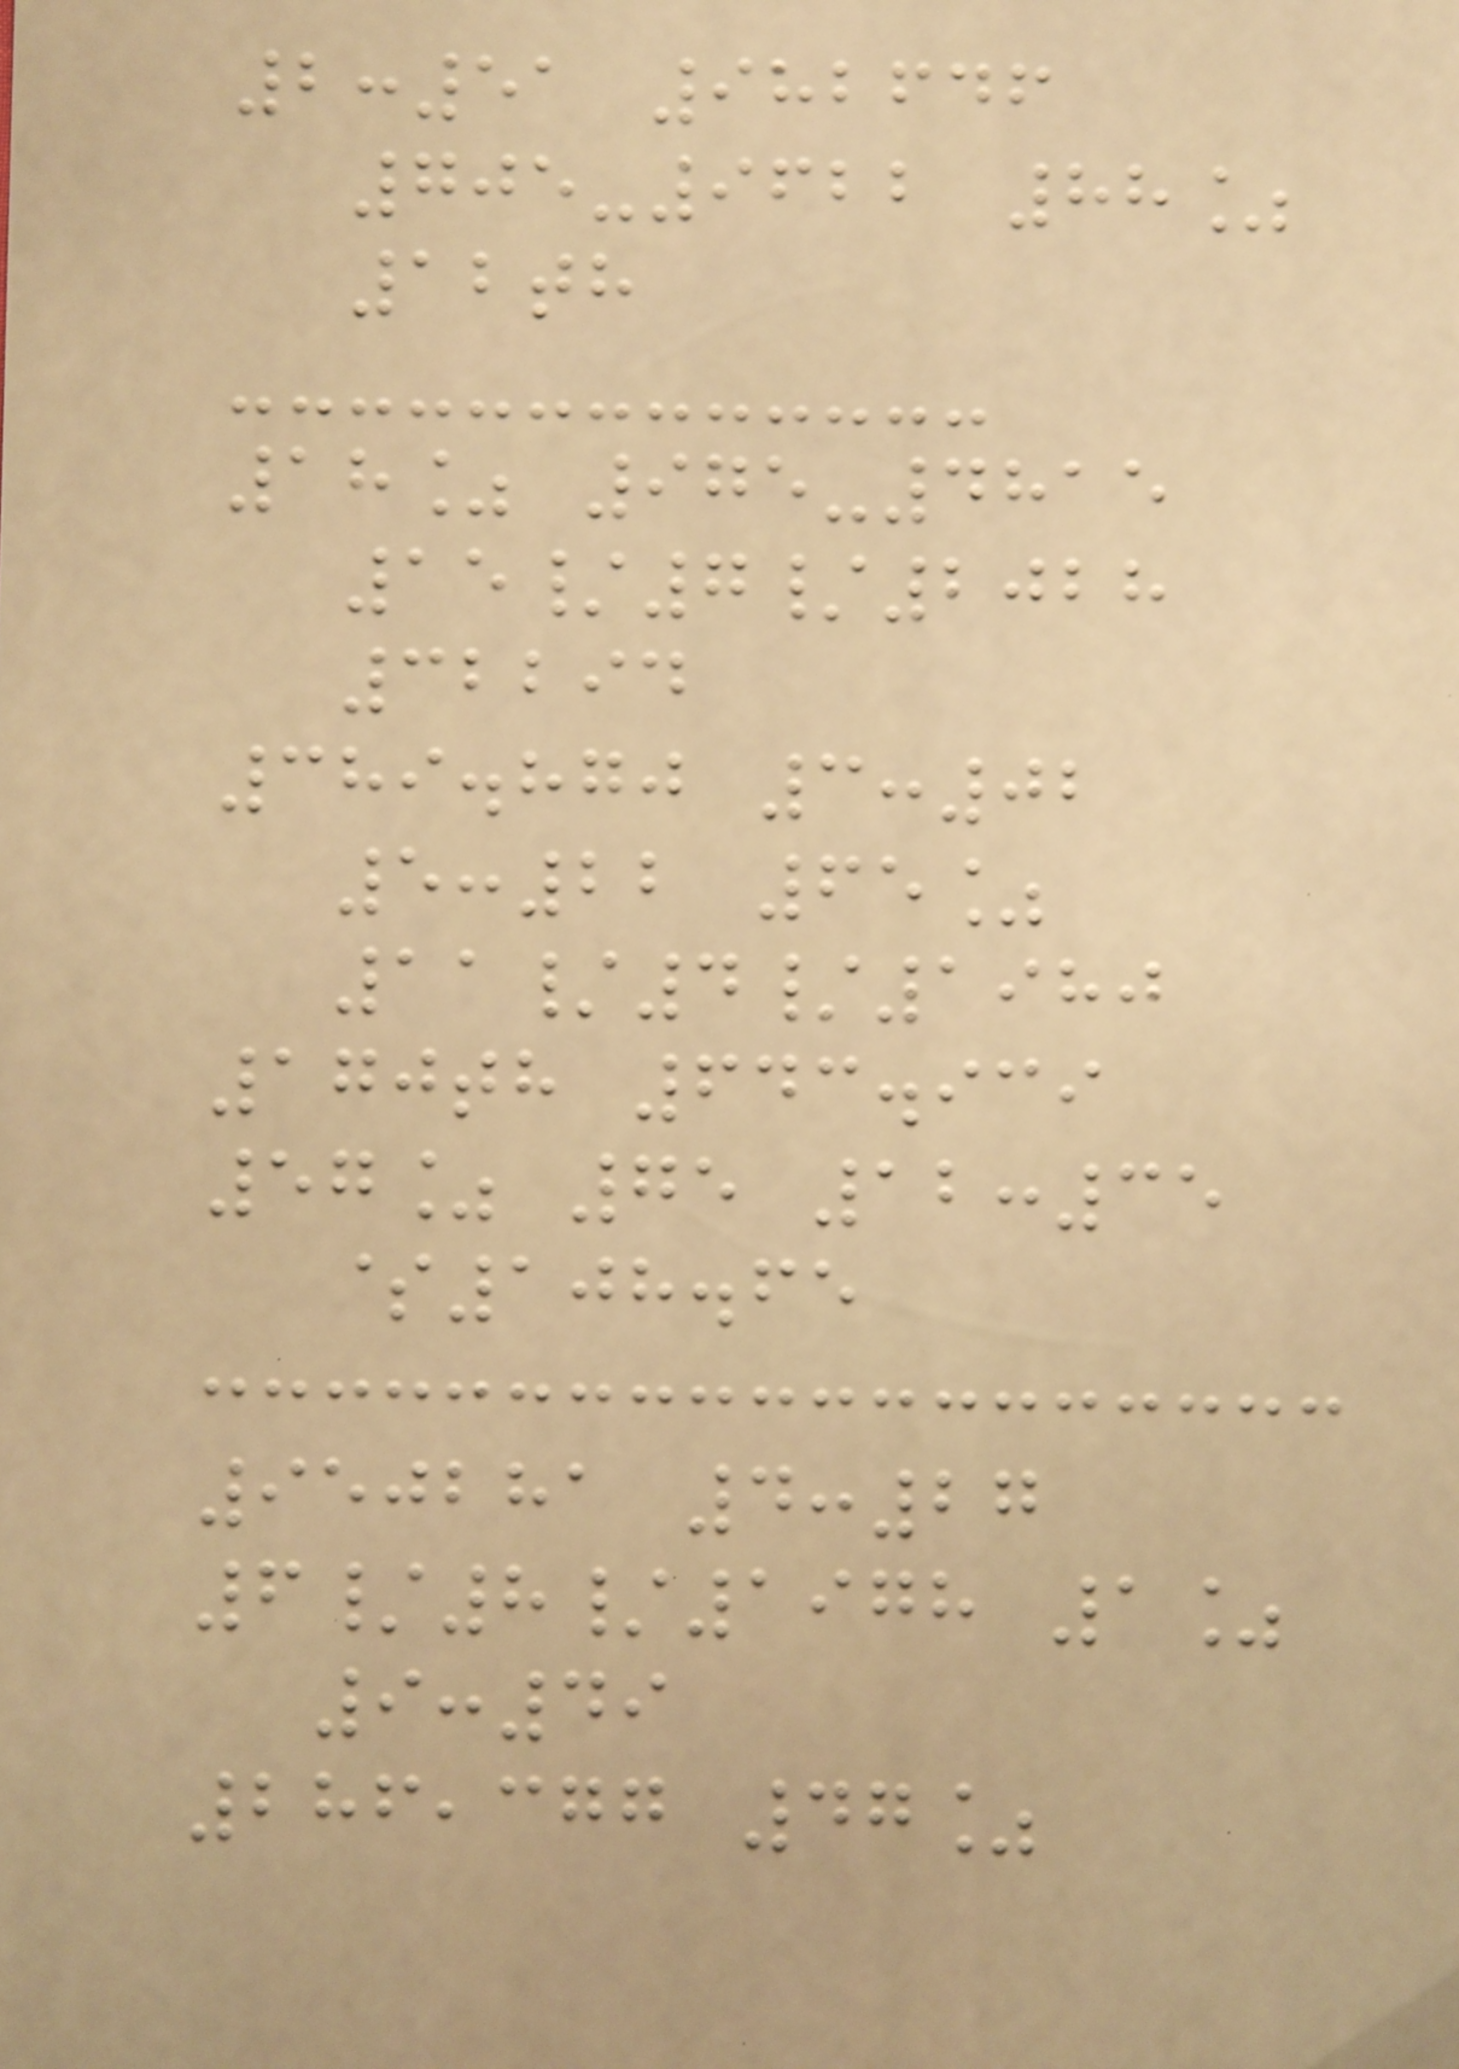2:51 982646
705-9622 88%
12th
18% 975-4815
15/7/2028
32294
389.870 3:02
5:22 65%
11/4/1980
170th 643.939
57% 75 12:35
$108.65
950281 4:27
6/8/1978 1%
9:49
286,377 47%
